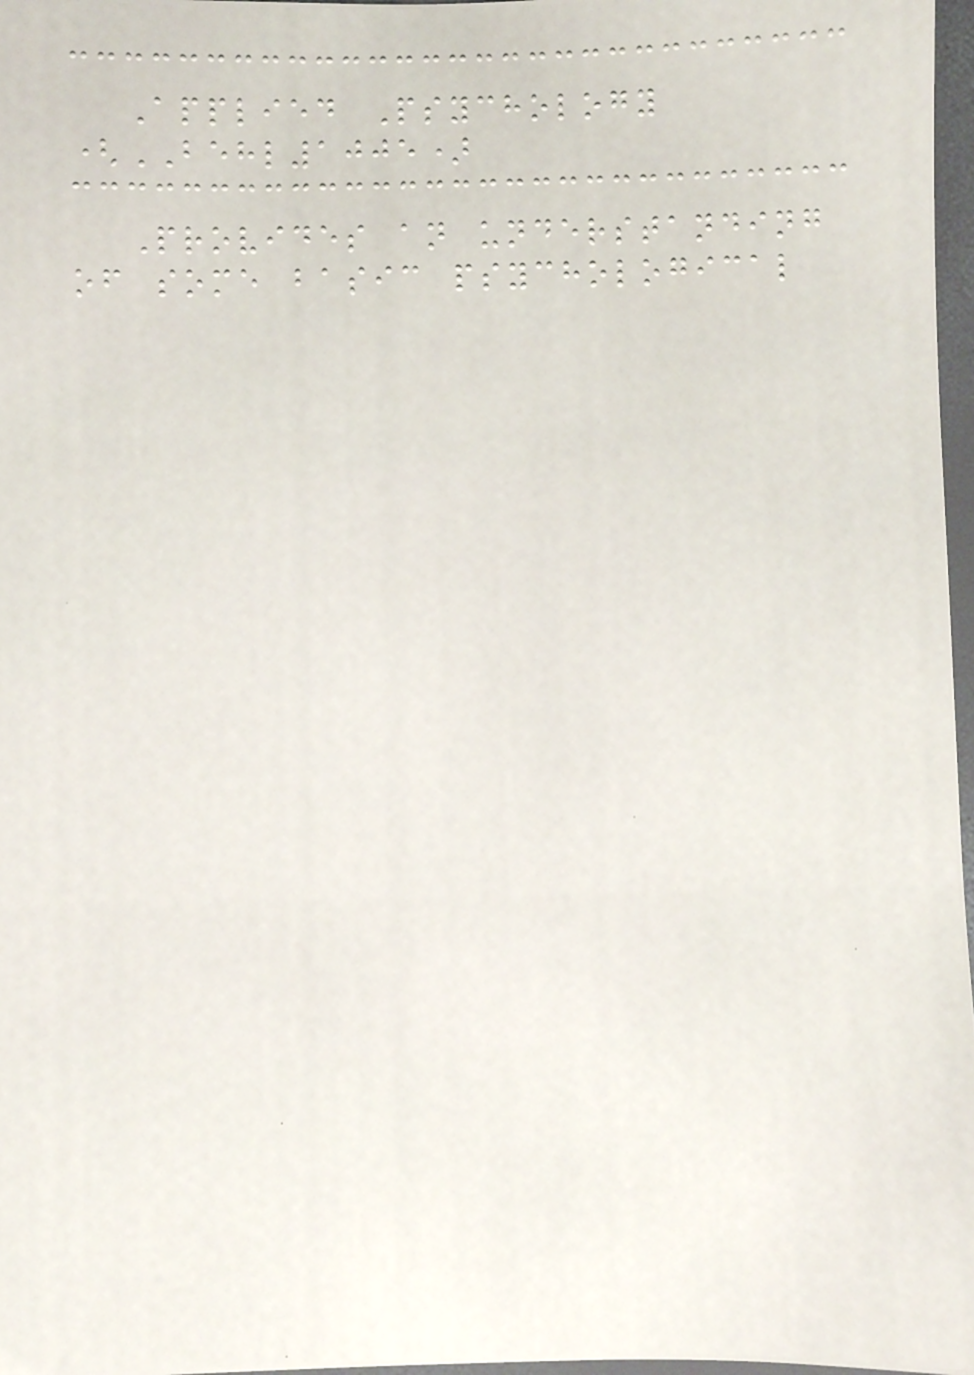Applied Psychology
(BEHL1005)
Provides an understanding
of some basic psychological
